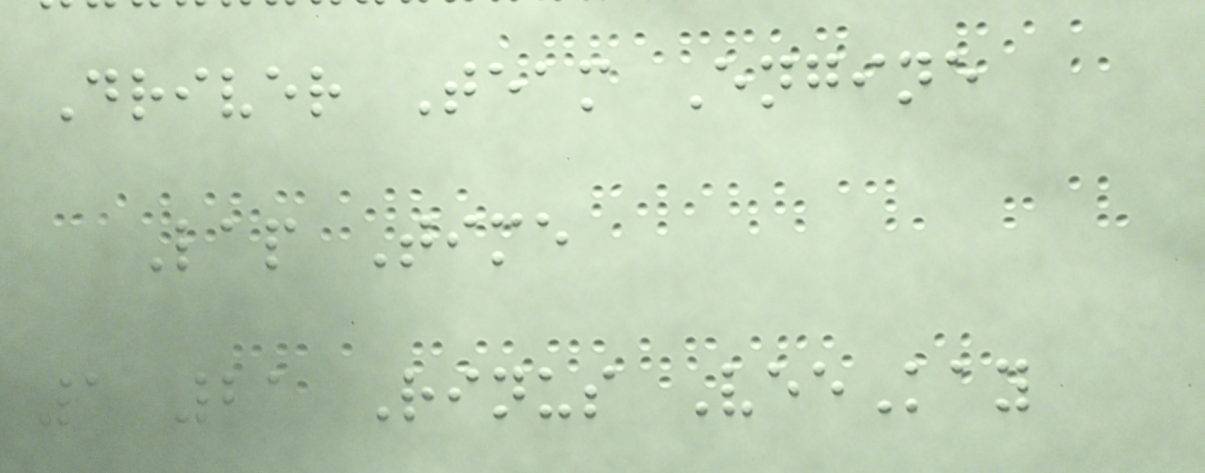Driver Team Engine
Lap Time
1 21 Rinus VeeKay
